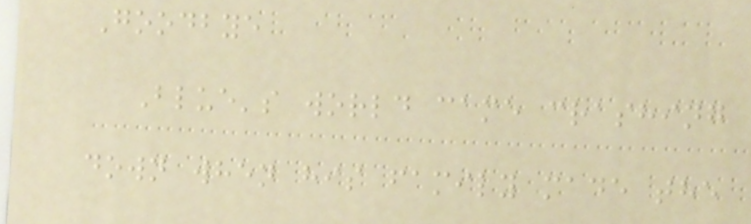Goodbye
Blue's world came crashing
down when his family made the
